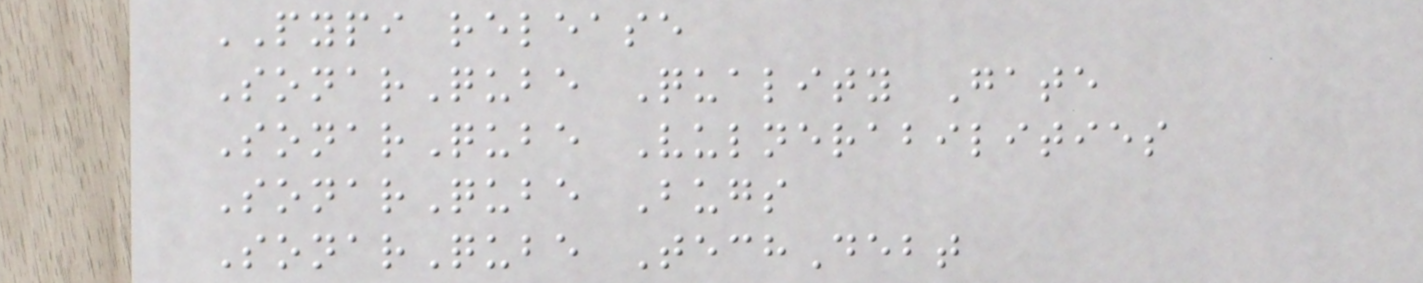PYPI release
SonarQube Quality Gate
SonarQube Vulnerabilities
SonarQube Bugs
SonarQube TechDebt
